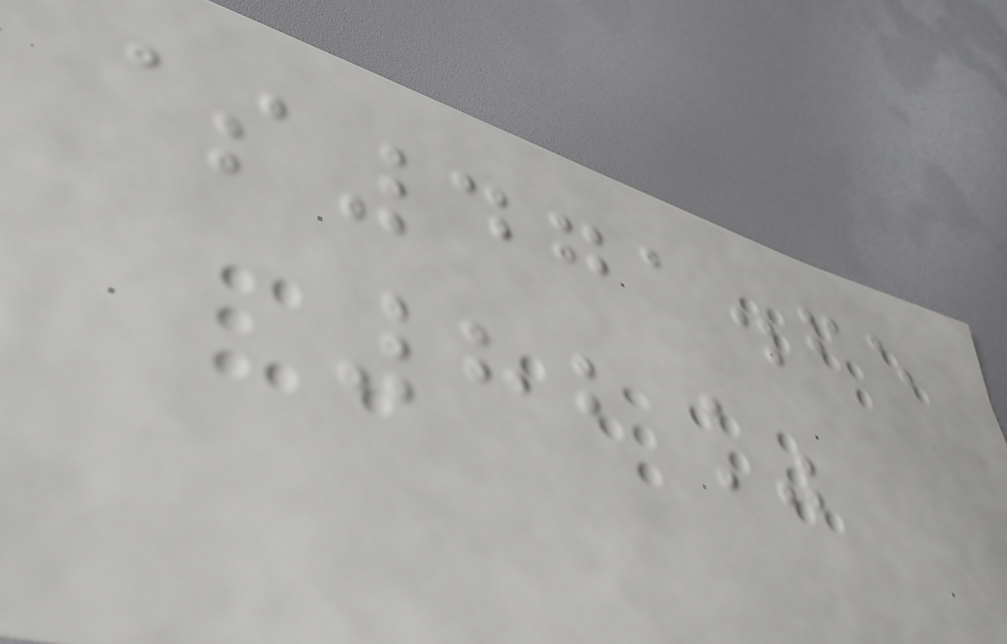$471.65
82%
